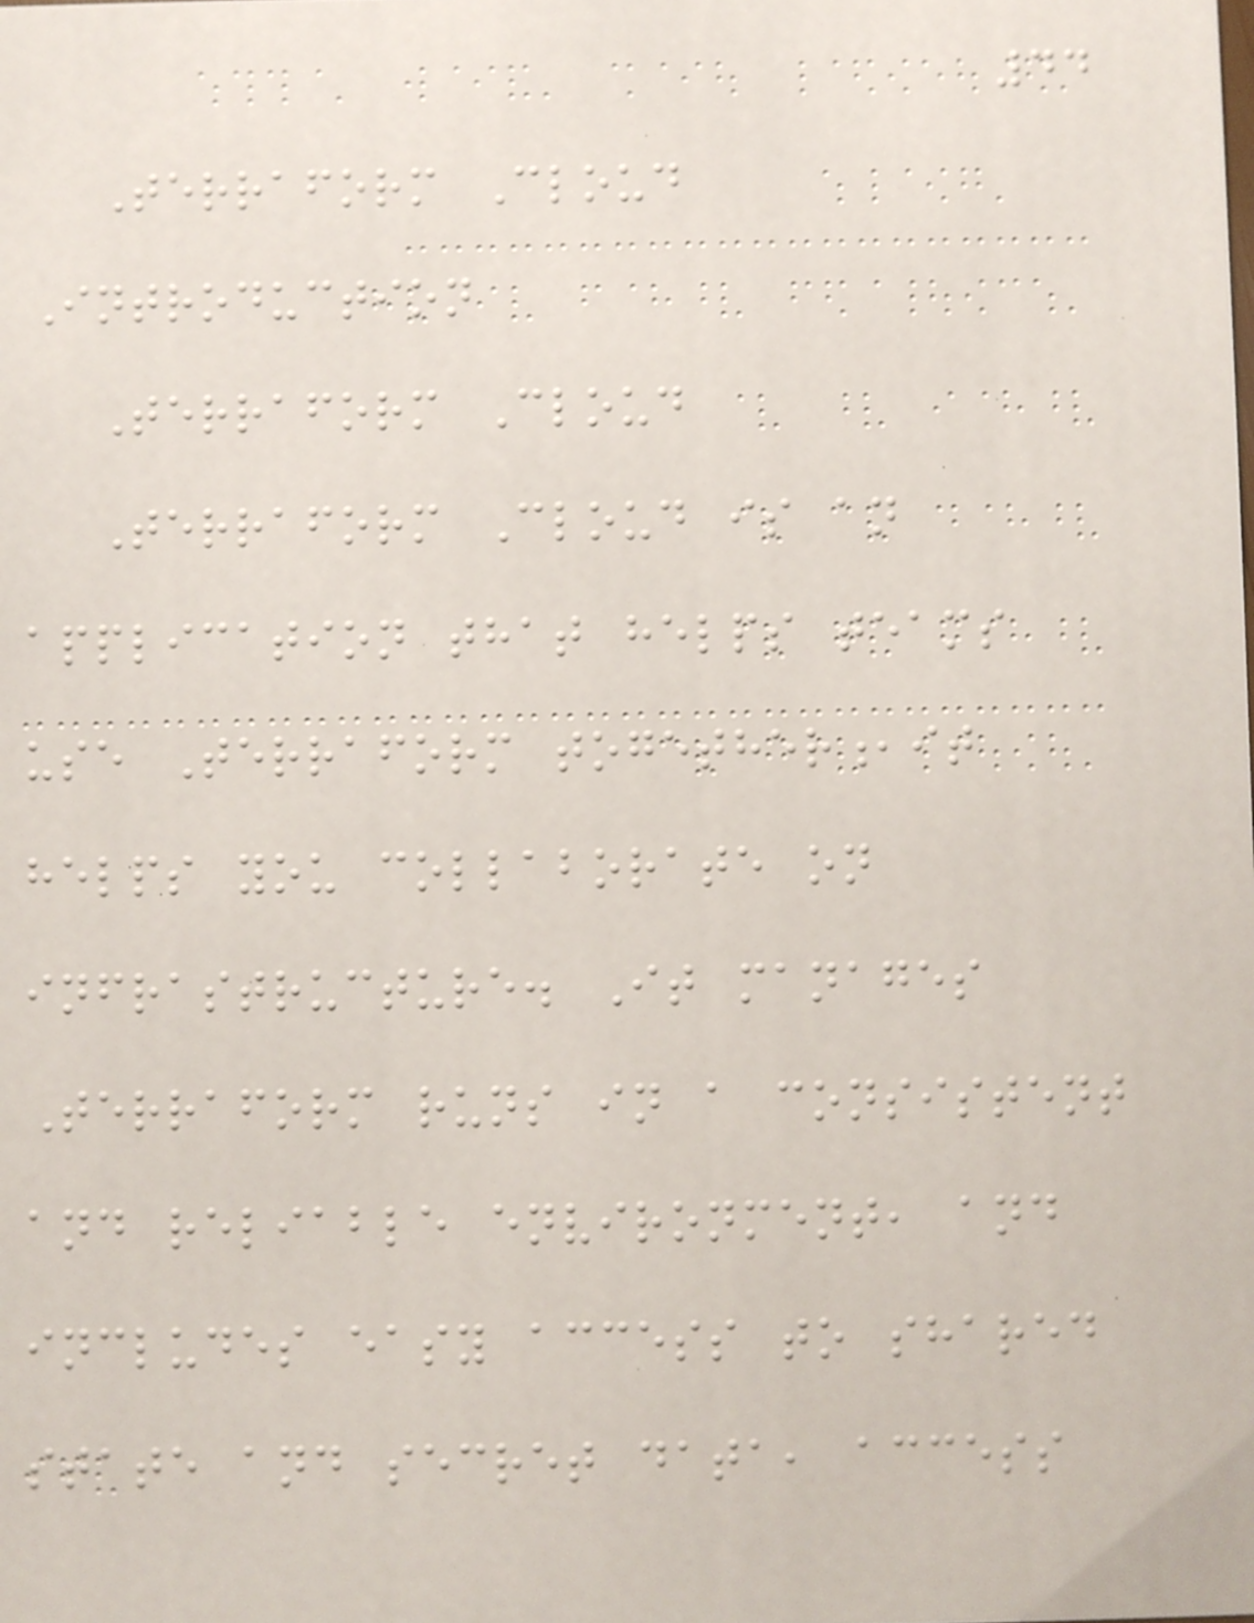44
Terraform Cloud
Introduction
Terraform Cloud
Terraform Cloud is an
application that helps teams
use Terraform together,it
helps you collaborate on
infrastructure. It manages
Terraform runs in a consistent
and reliable environment, and
includes easy access to shared
state and secret data, access
